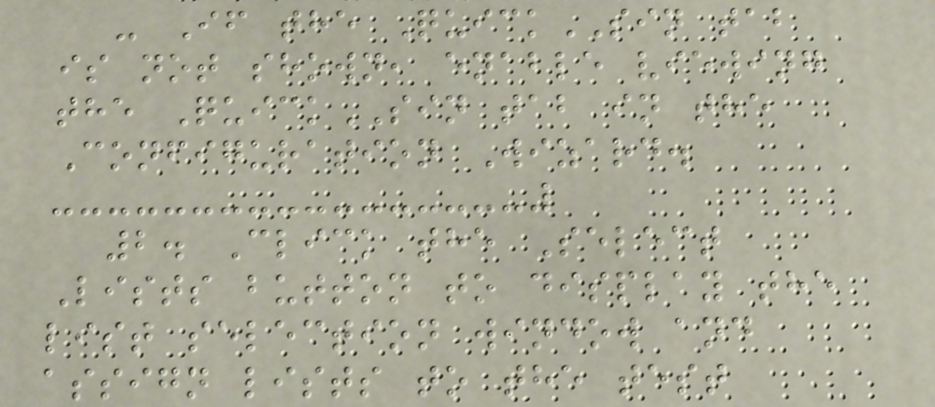- If the QuickSIN tab
is not shown, enable viewing
the QuickSIN tab in the
Configuration Wizard.
2. Click the Select
Lists button to display the
list selection window and
assign lists to the test
